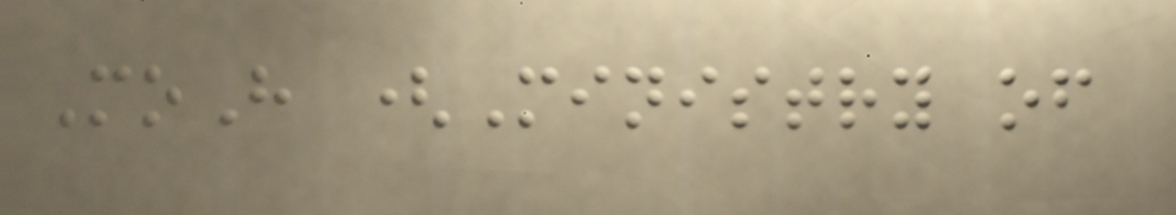MoH (Ministry of
